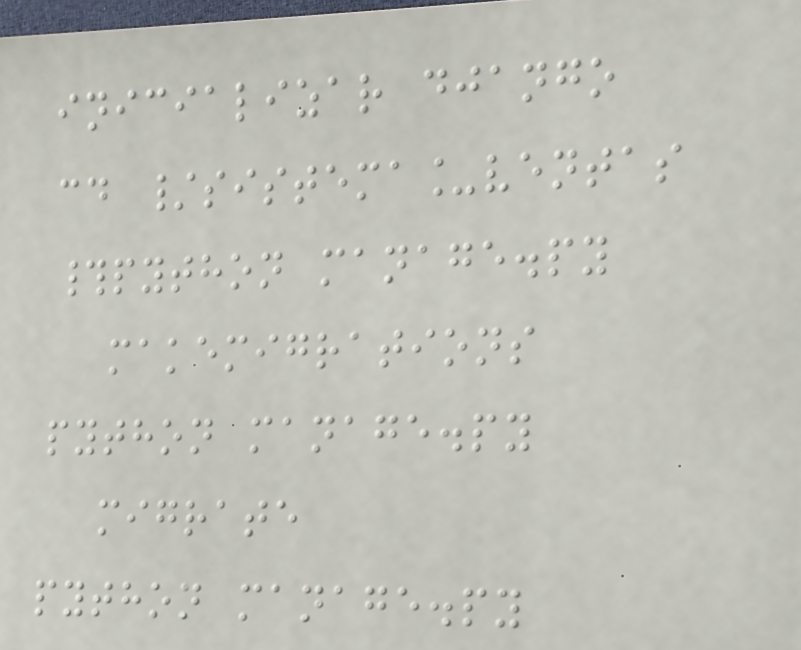inicializar django
cd /sistema_ventas
#python manage.py
makemigrations
python manage.py
migrate
python manage.py
